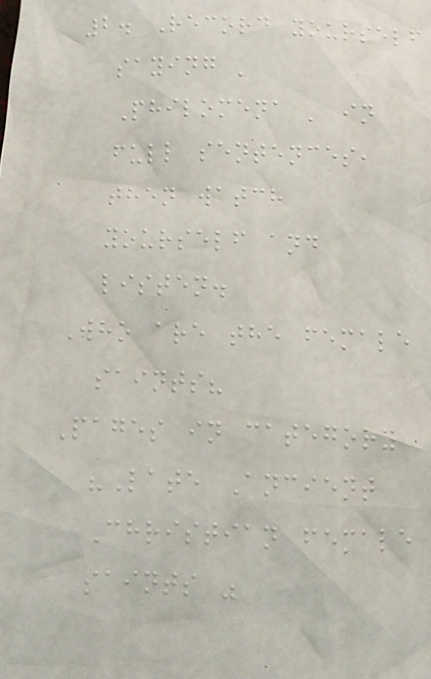2. Record yourself
saying '
Philomena ' in
full sentences,
then watch
yourself and
listen.
Who are the female
saints?
Pages in category
"Late Ancient
Christian female
saints "
